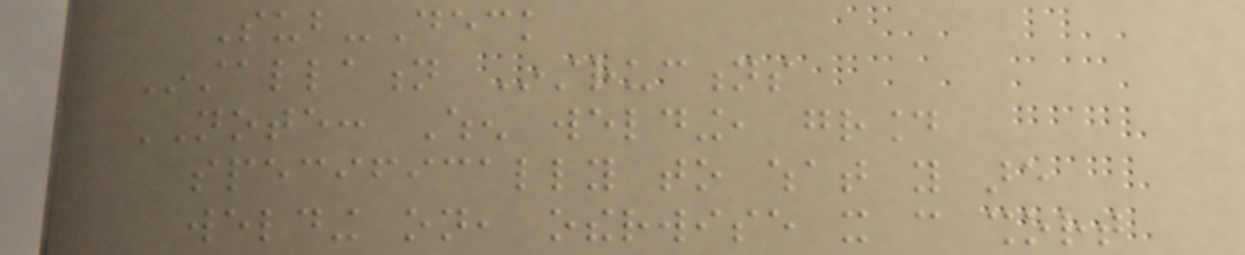Sub-Deck
Installation Instructions
NOTE: When welding, ground
specifically to what you are
welding on, otherwise it can short
